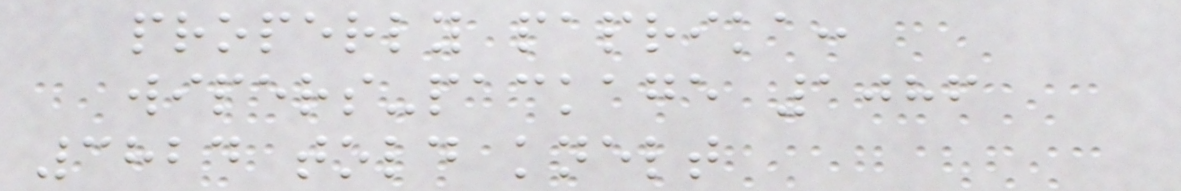properly paprika:
wipers-package 1086
3824 told knelt
